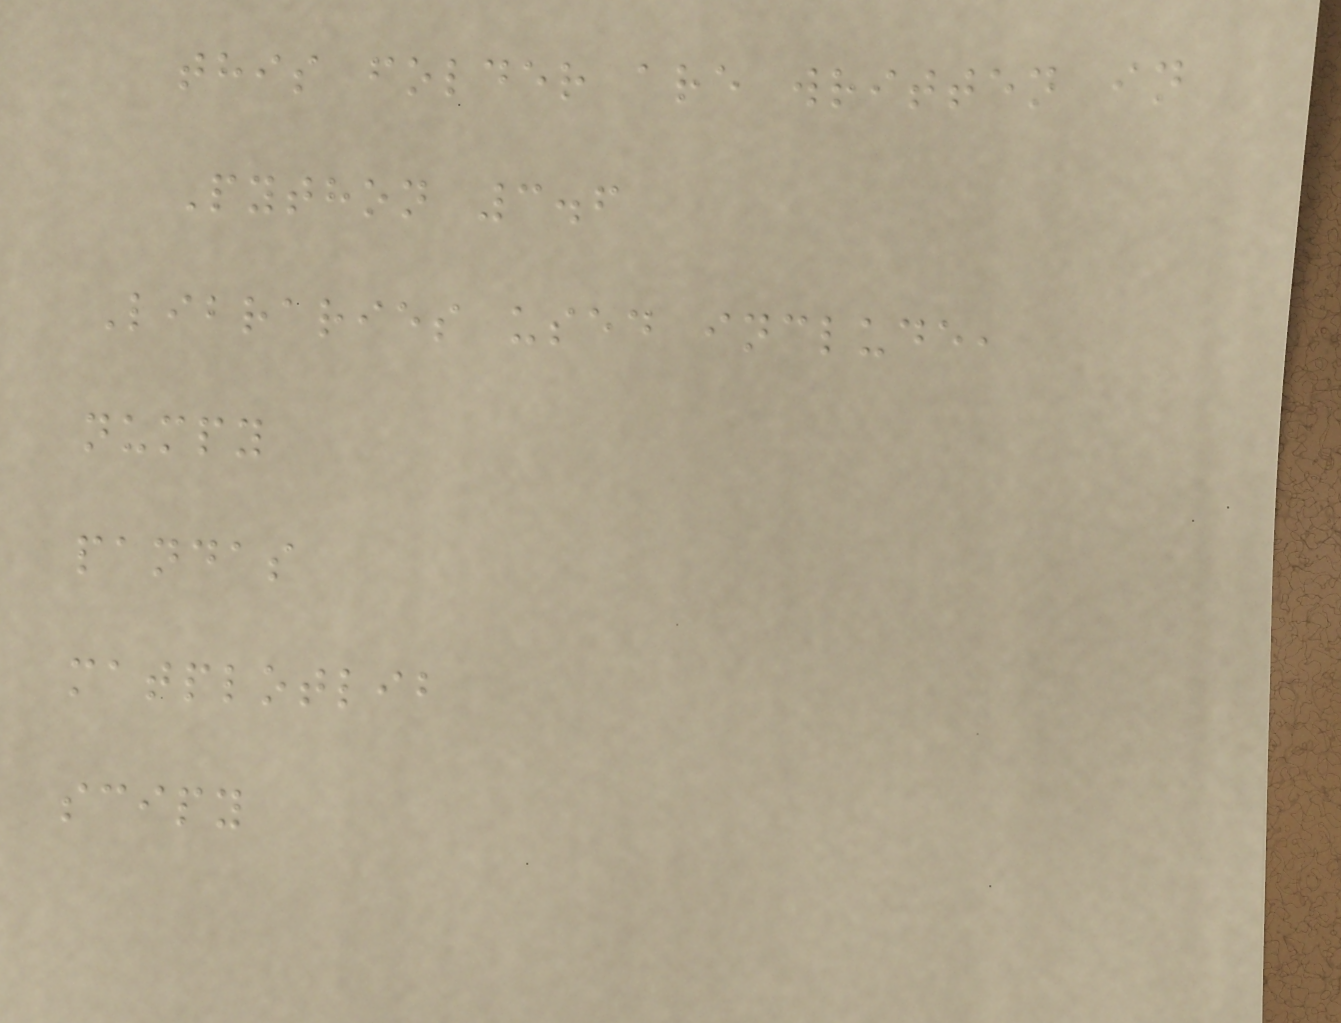this folder are written in
Python 3.6
Libraries used include,
numpy
pandas
matplotlib
scipy
